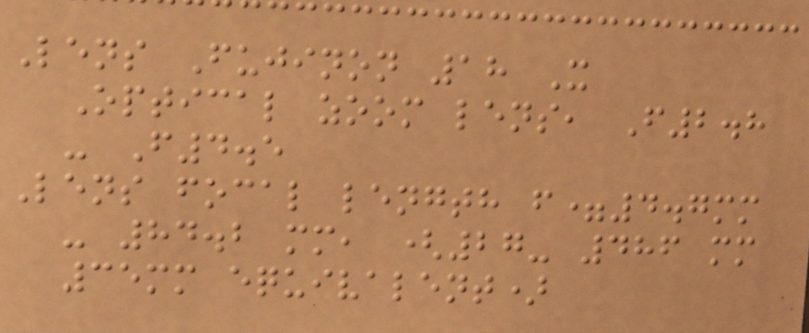Lens Fujinon 18 X
Optical zoom lens, F2.8
- F4.5
Lens focal length f=4.7mm
- 84.2 mm, (27- 486 mm
35mm equivalent)
